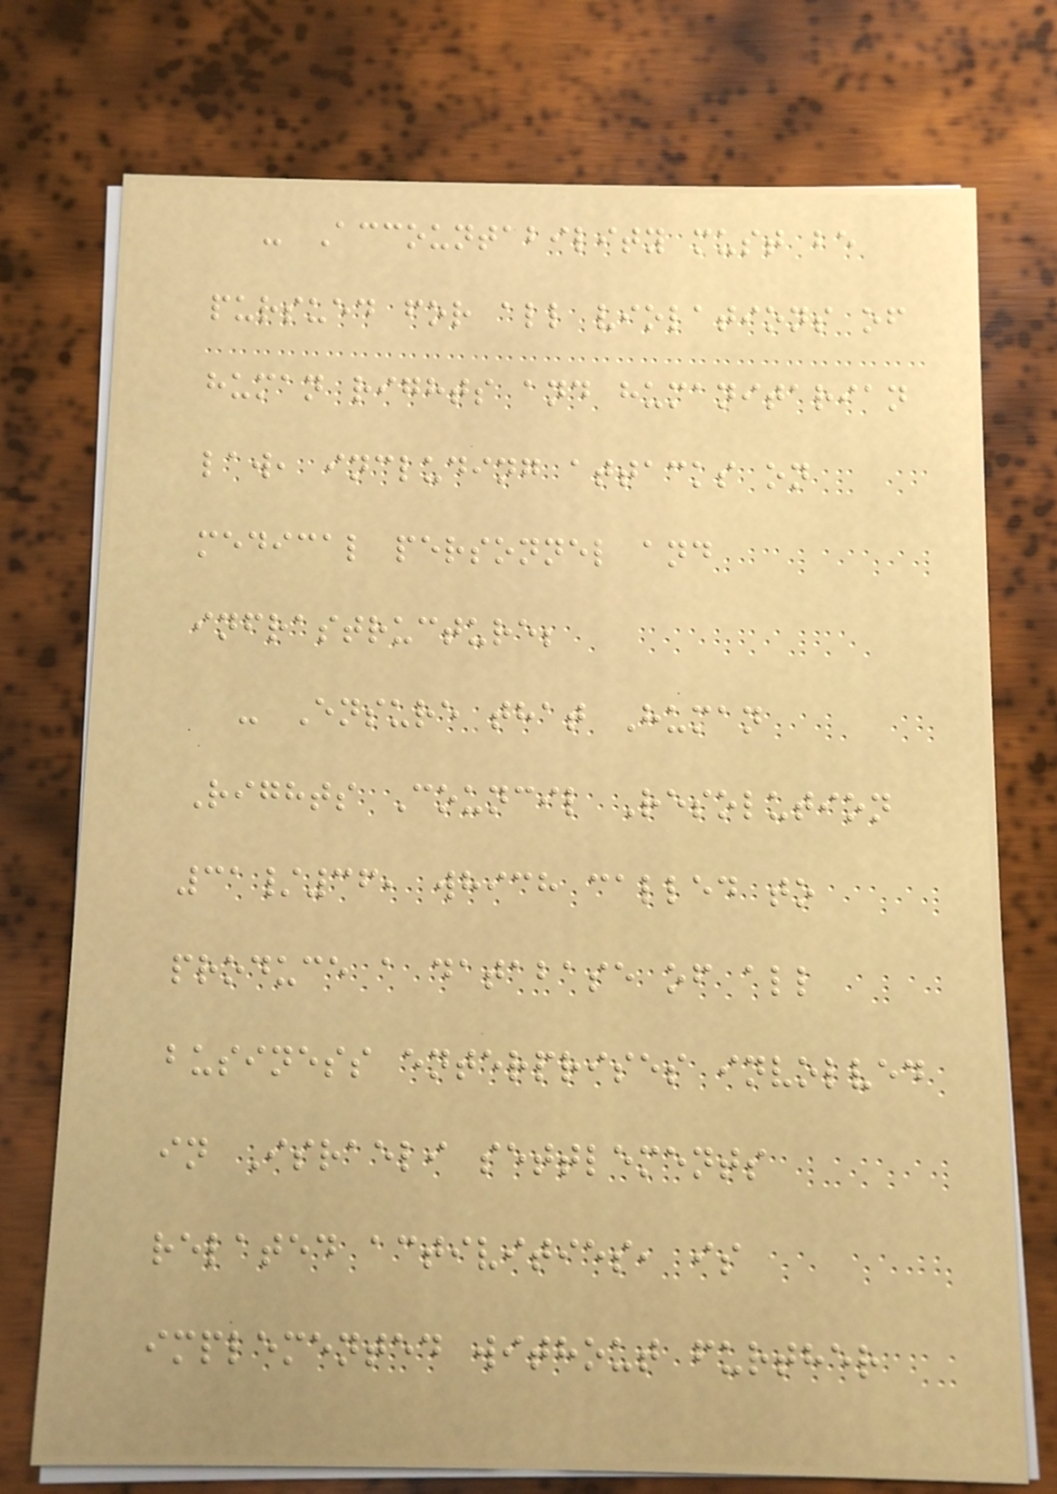- Accountability must be
pursued for all violations of
human rights and humanitarian
law, including attacks on
medical personnel and
infrastructure;
- Ensure that Human
Rights Council Resolution
31/36, which called to
produce a database of all
business enterprises involved
in Israeli settlements
related activities, is
implemented without further
